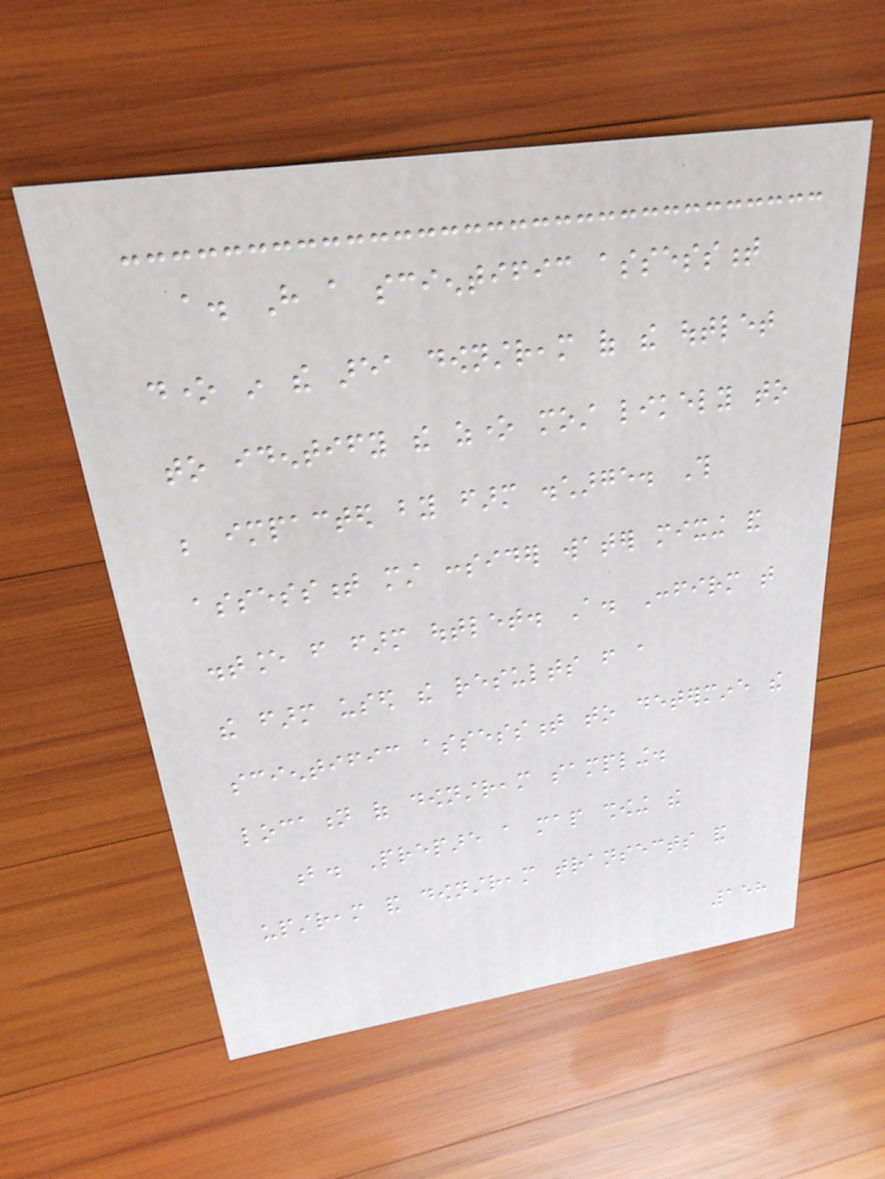a. Have a scientific assessment
done in the area downstream of the outlet
to identify the zone most likely to
be impacted by farm discharge. This
assessment must consider water mixing and
distance from farm outlet. A. Confirm that
the farm used the results from a
scientific assessment to determine the
location of downstream sampling.
b. Prepare a map showing the
upstream and downstream transects and
158
